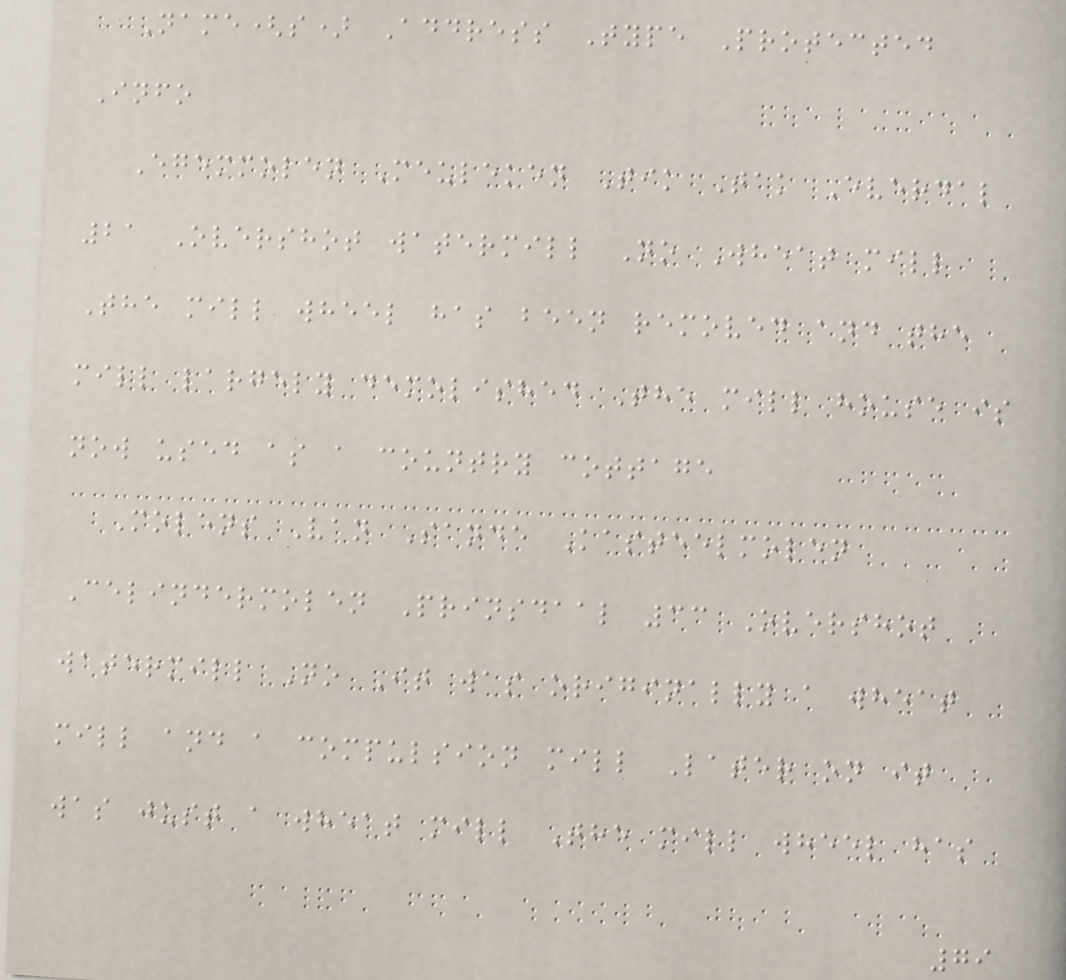Name(s) Address Type Protected
Info
Egemmolen Meuleken Tik Tak Everdal
21 Overshot watermill No Wheat mill
The mill wheel has been removed and the
mill largely demolished The mill house is
now used as a country cottage
Molens Van Sande Kasteelmolen
Celindermolen Prinsdaal 33 Overshot
watermill No It was originally a wheat
mill and a compulsion mill Later on it
was just a wheat mill The mill wheel has
79
